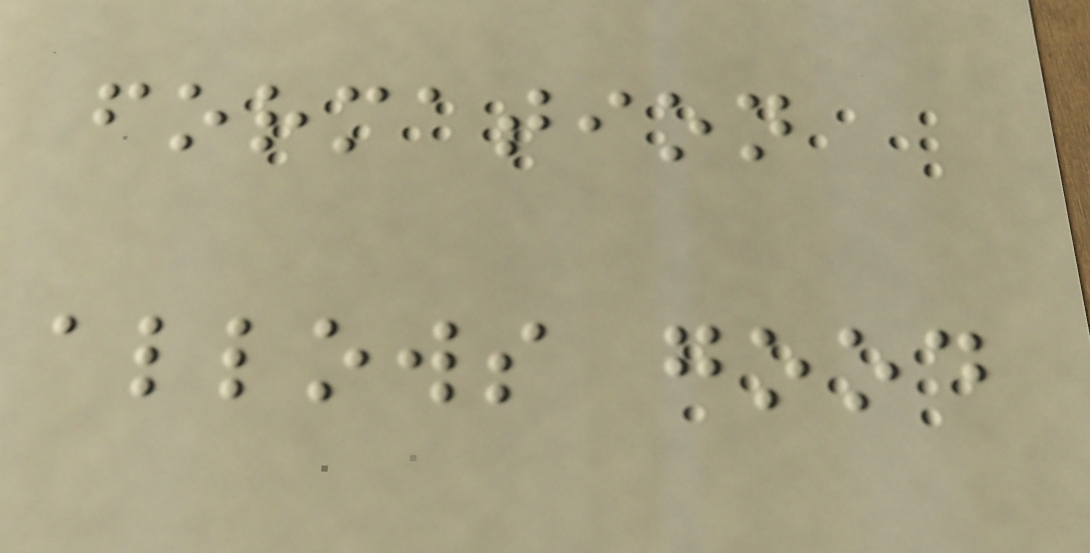formation
allows good
